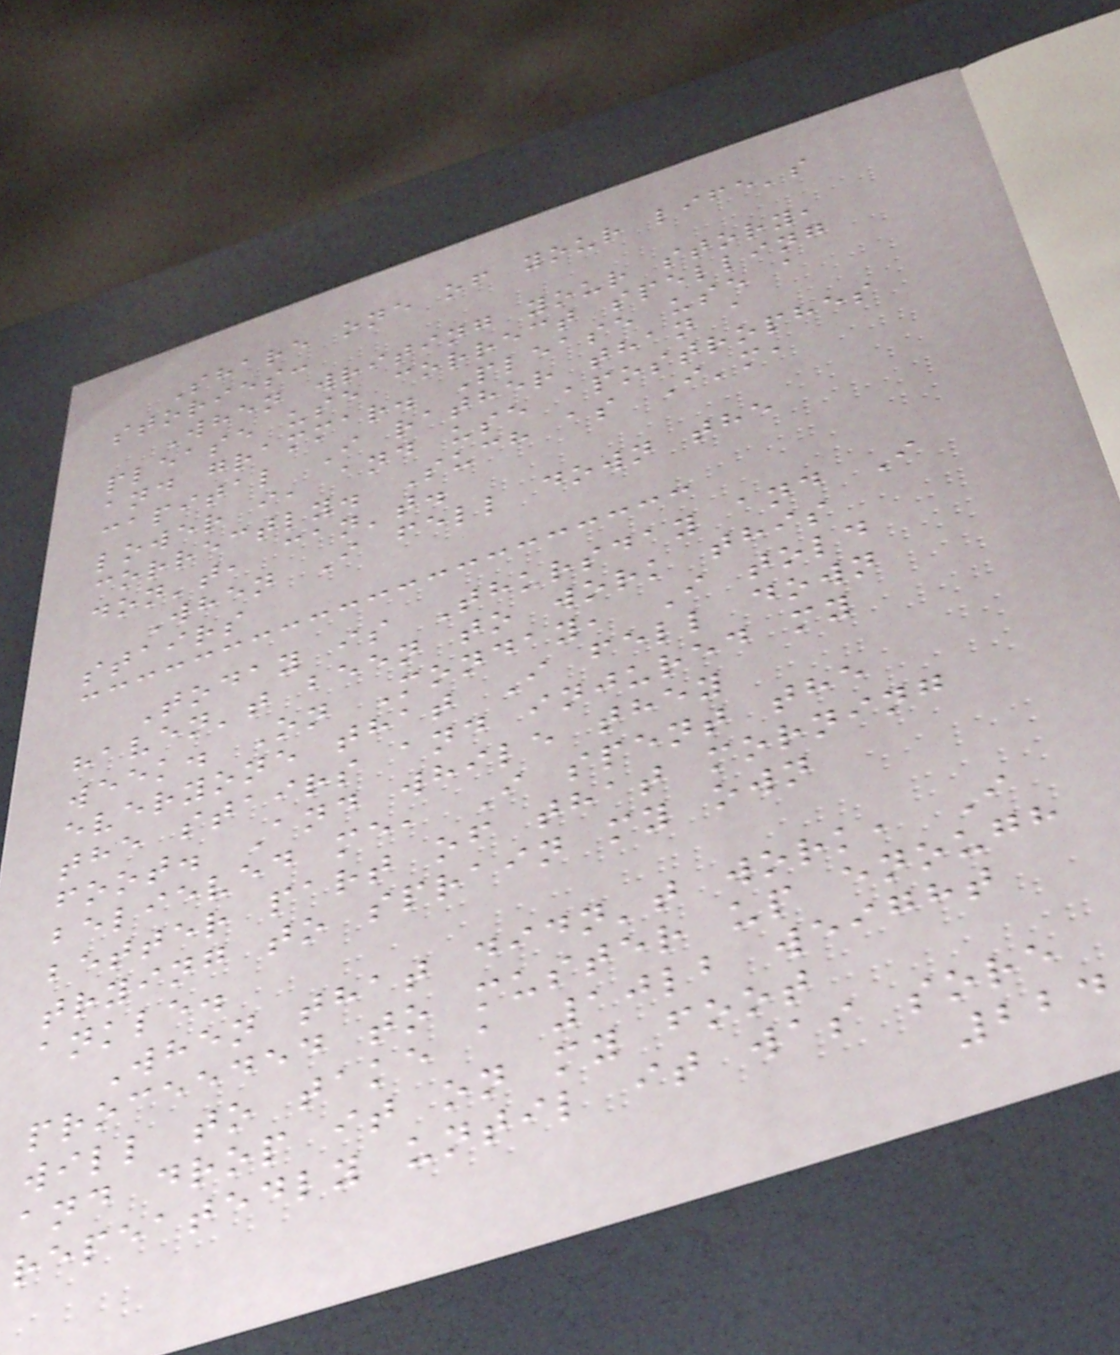Share one of your life's
stories:
When writing your story,
please use correct spelling
and grammar. Please use a
capital I rather than a
lower i, and use apostrophes
correctly. Such as I'm,
don't, can't.
When I fell down the
stairs
Today is Thursday and I
haven't been to work this
week. On Monday, I told
everyone that I fell down
the stairs and injured my
foot. And while they
believed me, I spent the
better part of that morning
trying to sprain my own
ankle.
When that didn't work, I
proceeded to muster up enough
will to take a 10lb weight
and drop it on my foot
repeatedly until it was sore
224
